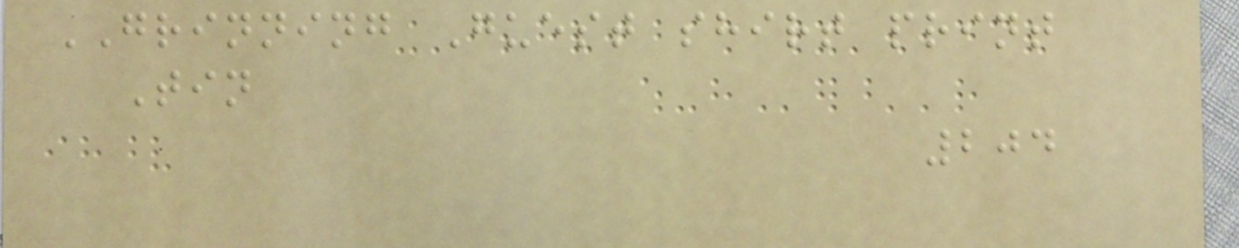GRINNING Guest shirt print
Tin
204
